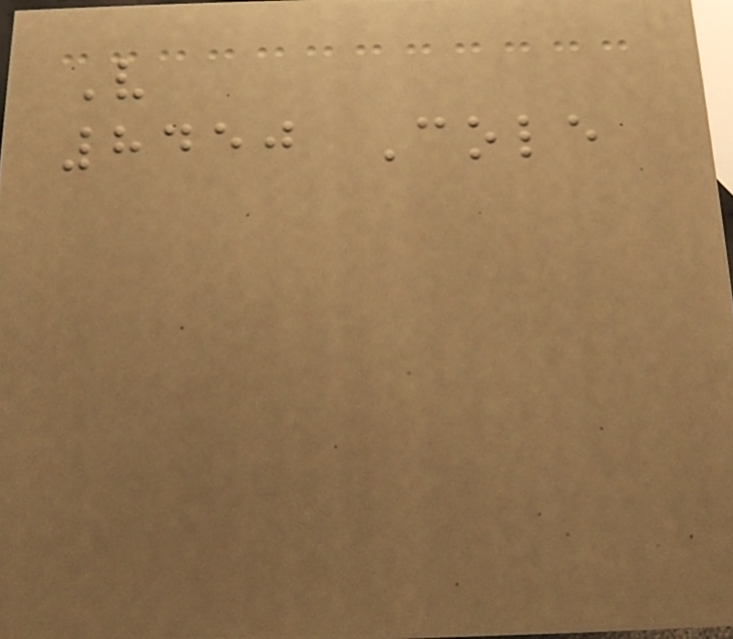V
8450 Cole
